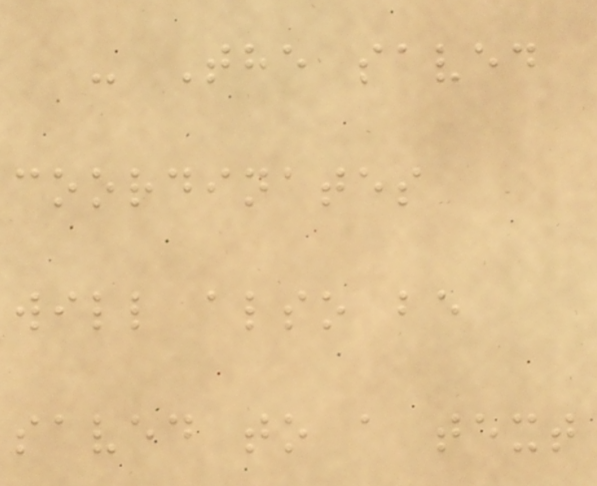- The saved
coordinates
will also be
saved to a text
